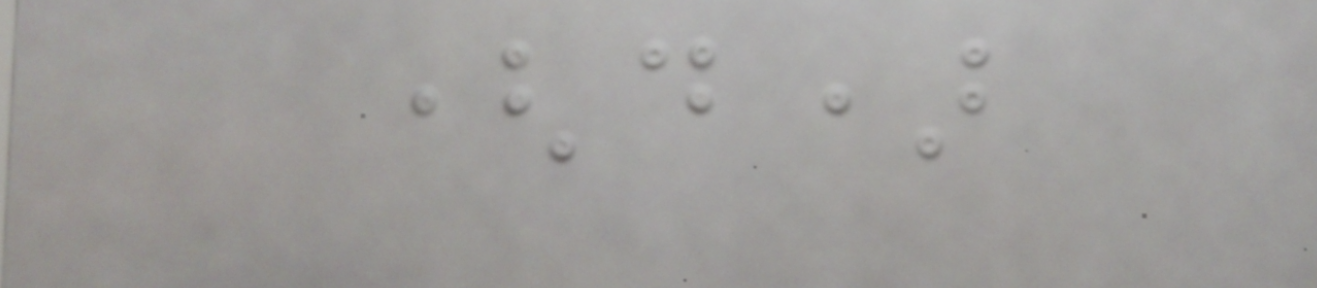(d)
